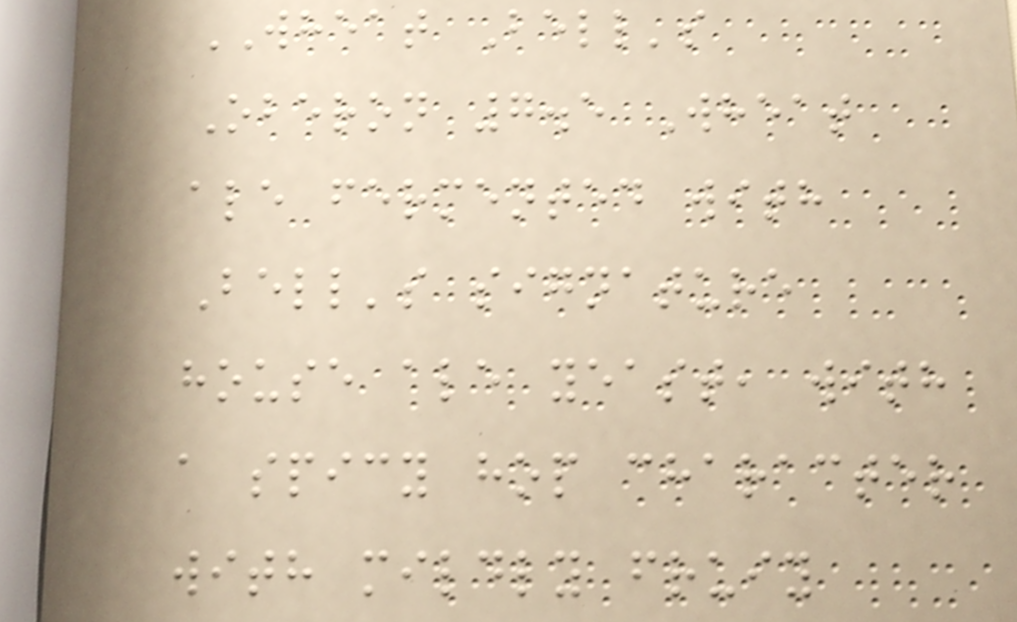WHEAT Bell's
Oberon 7.5 Wheat
ale fermented with
Bell's signature
house ale yeast, with
a spicy hop character
with mildly fruiy
